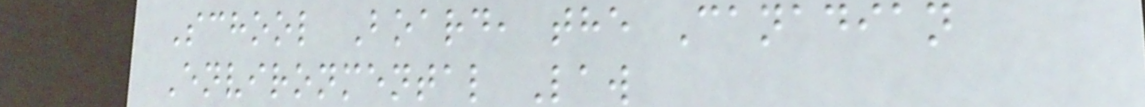School Board, the Canadian
Environmental Law
